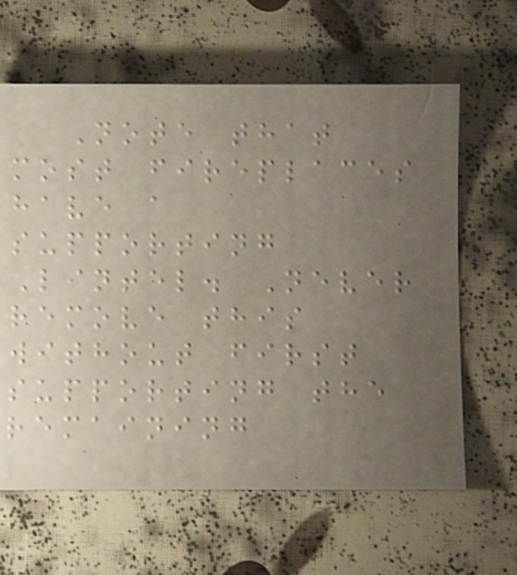Note that
most fireplaces
have a
supporting
Lintel. Never
remove this
without first
supporting the
remaining
